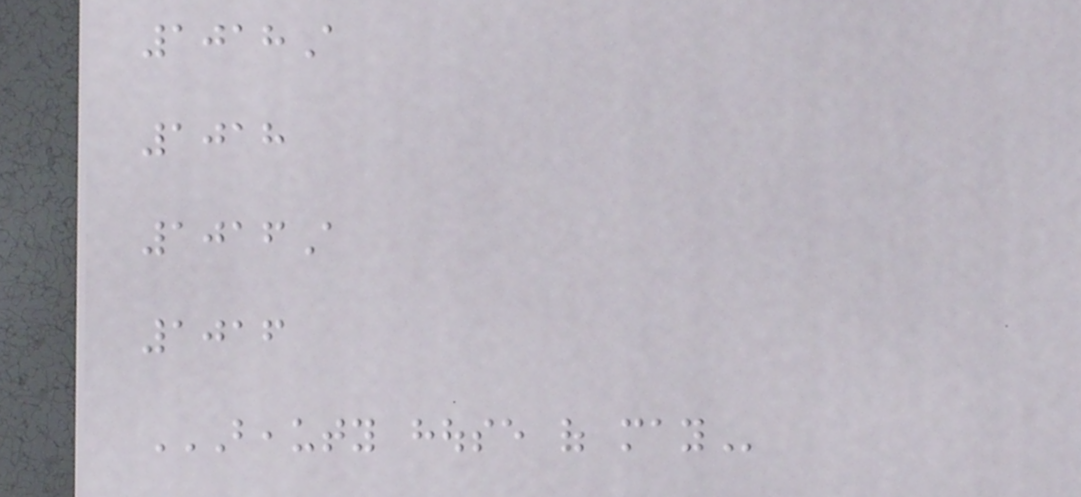1018A
1018
1016A
1016
BEAUTY HOUSE OF MAY
